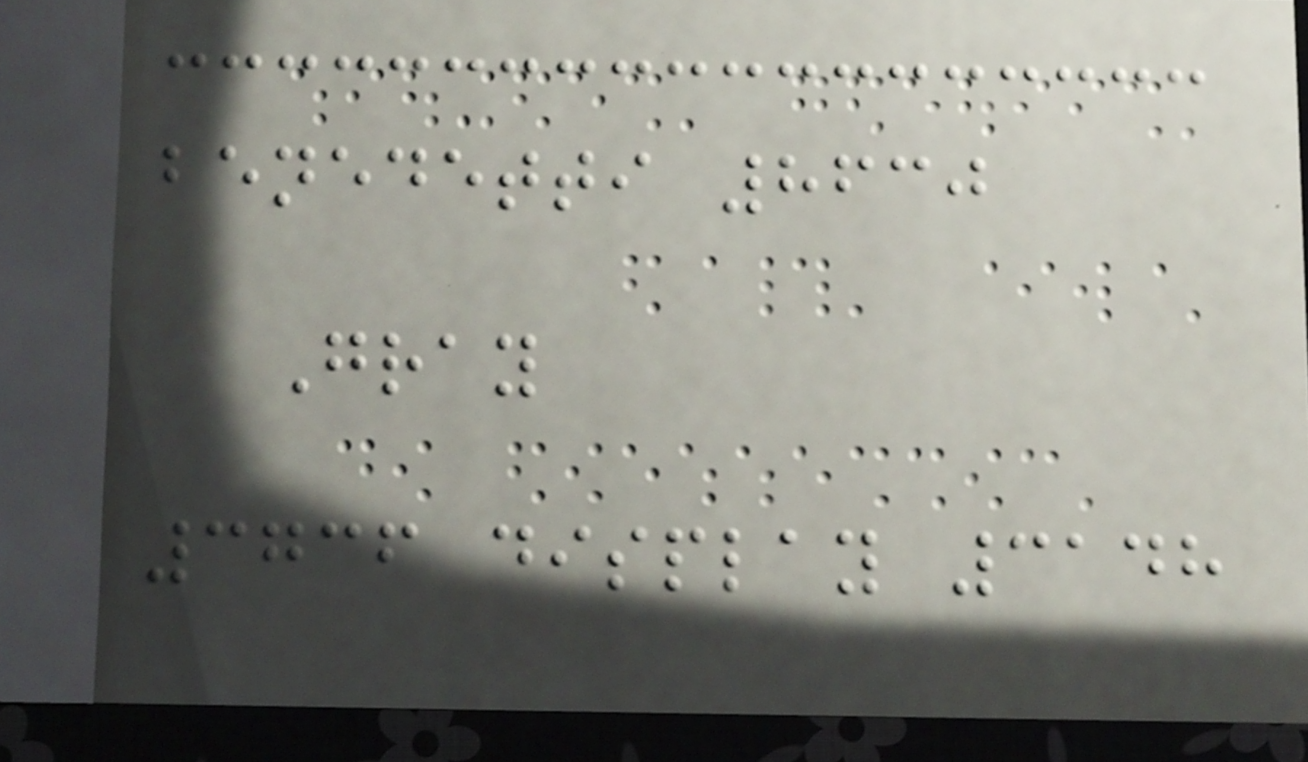benedetti 8630
Gray
3736 display 3148
